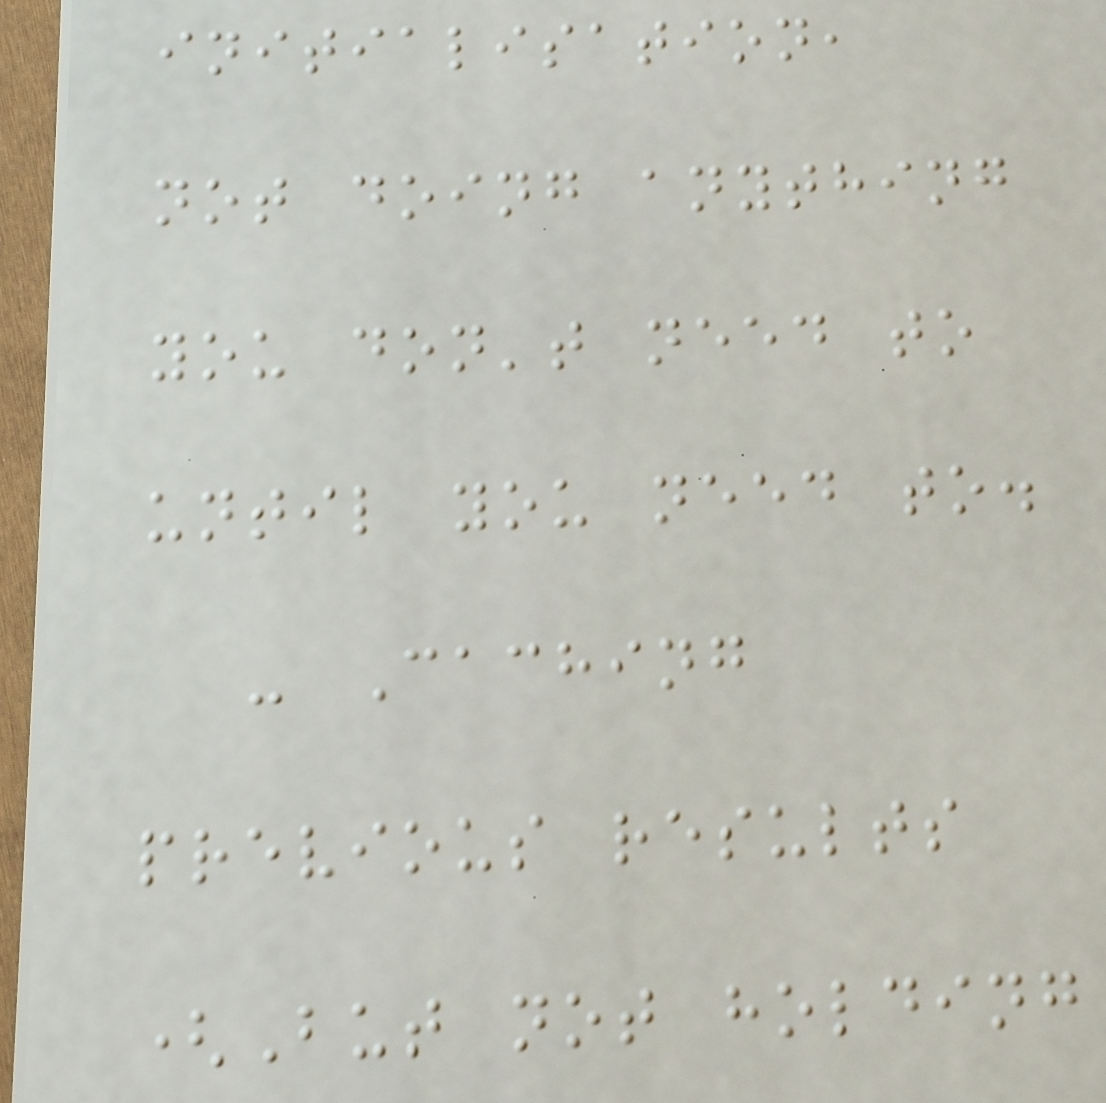initialisation,
not doing anything
you don't need to
until you need to.
- Caching
previous results
(But not holding
